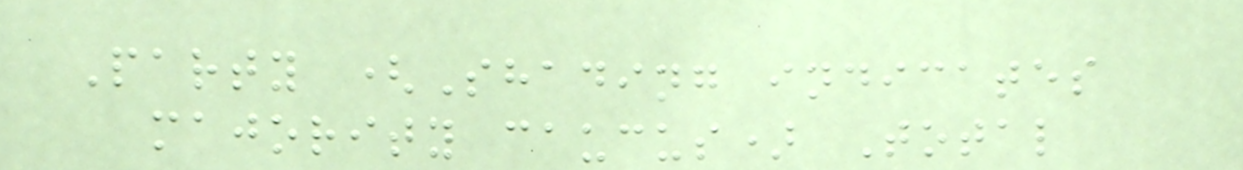Party (Shading indicates
majority caucus) Total
